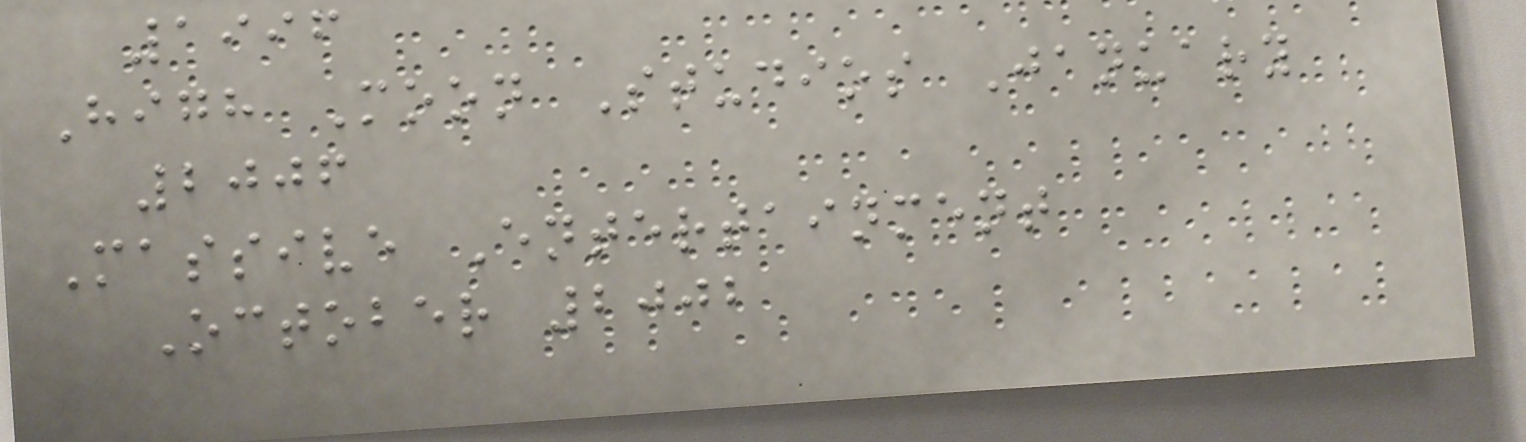1996
High Moon Studios January
2006
Massive Entertainment
October 2002
